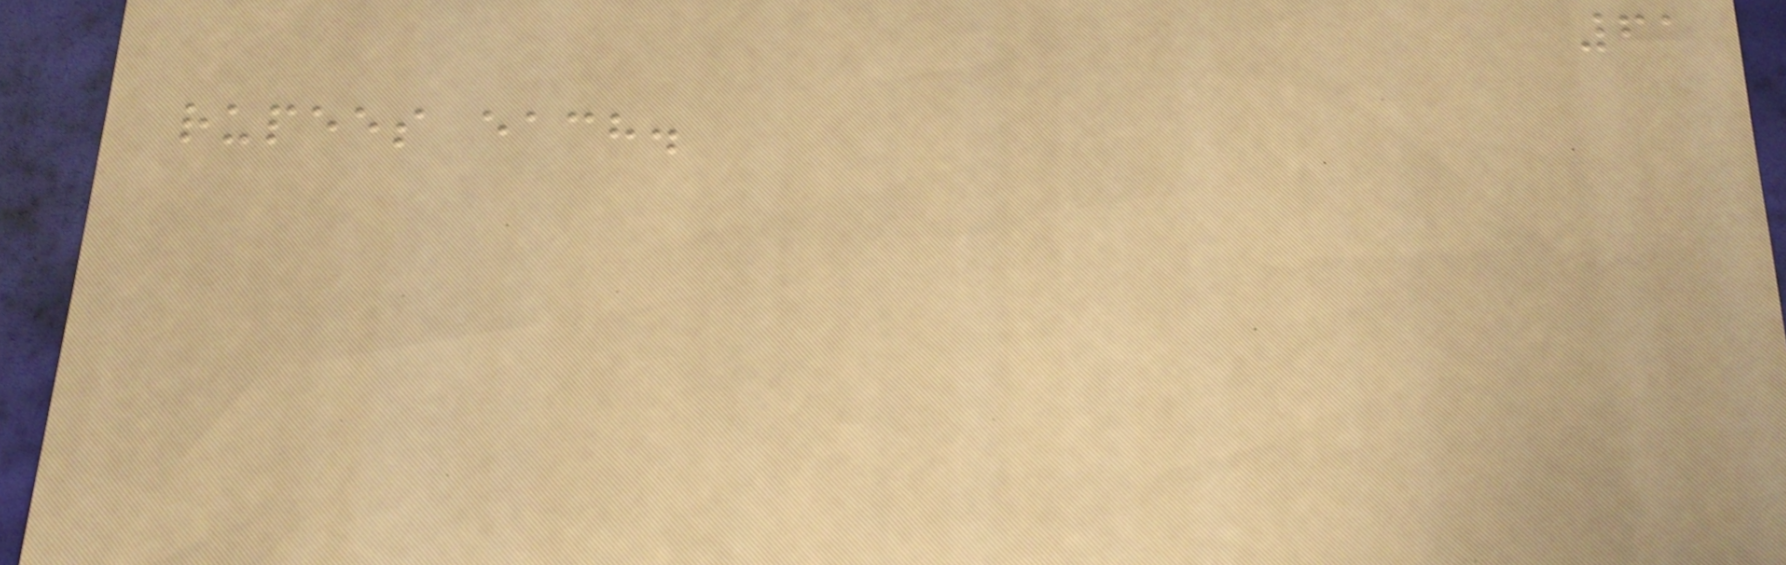61
rupees each.
